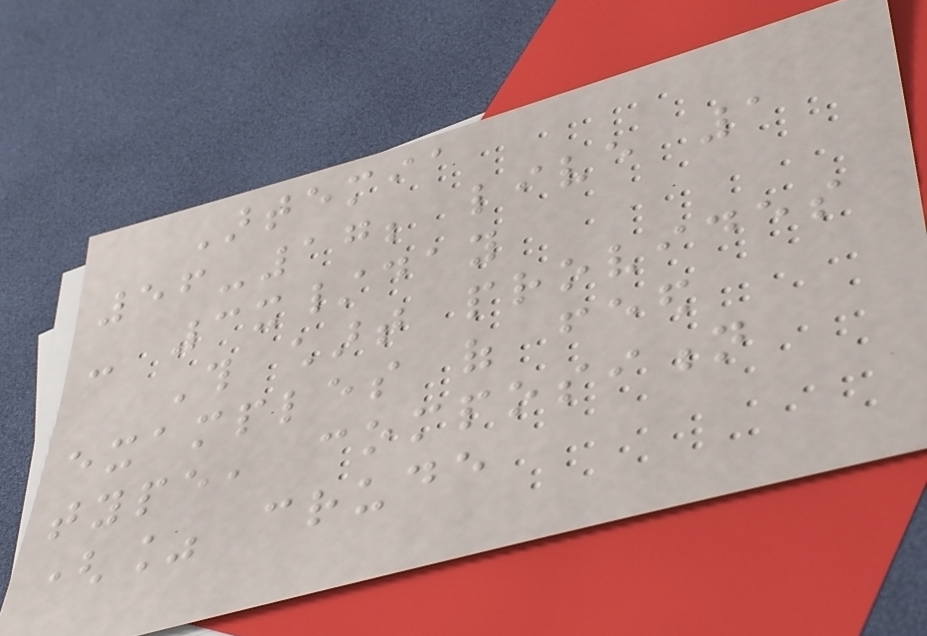Artemia
56-17; live 1
- 3x/day
This chart provides
examples of feed
type, composition
(% crude
